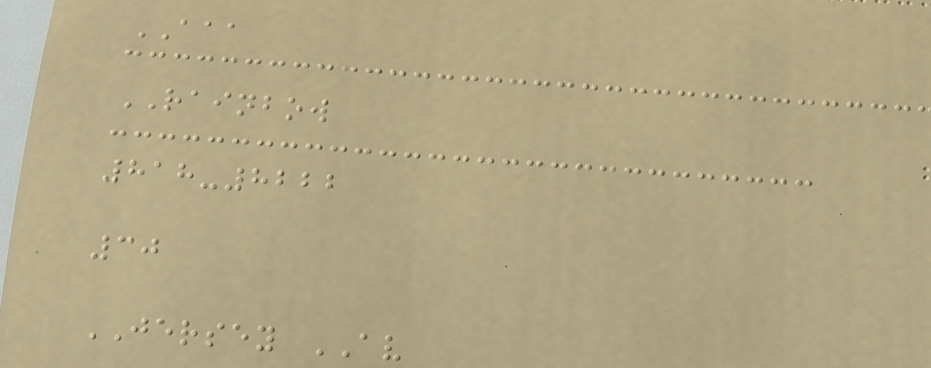AAA
RAINBOW
818-8222
30
JERSEY AV
